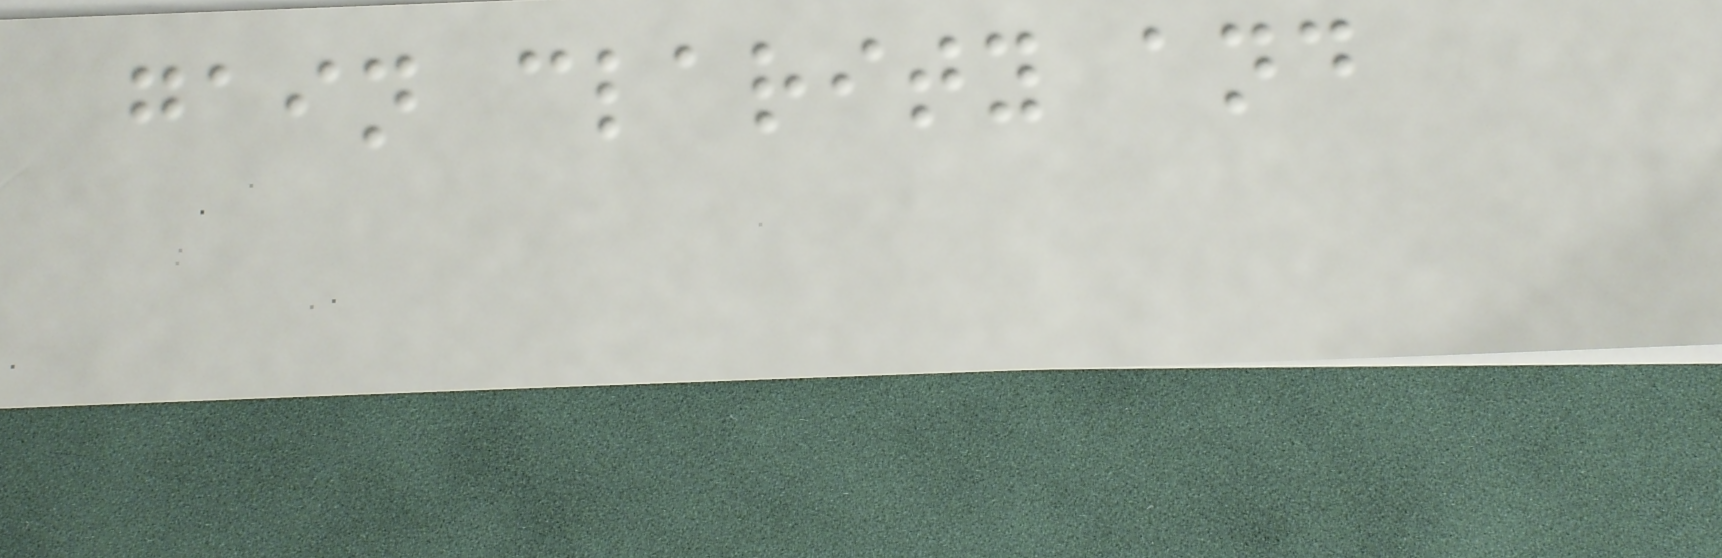gain clarity and
